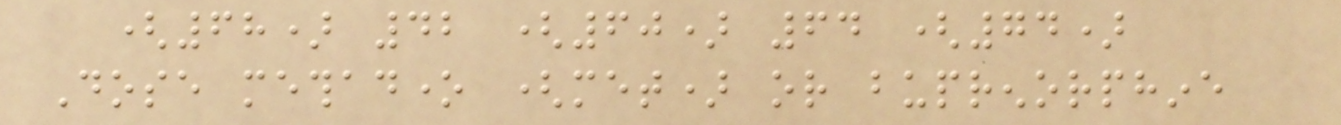(68) 42 (60) 64 (74)
Dose methadone (met) or buprenorphine
